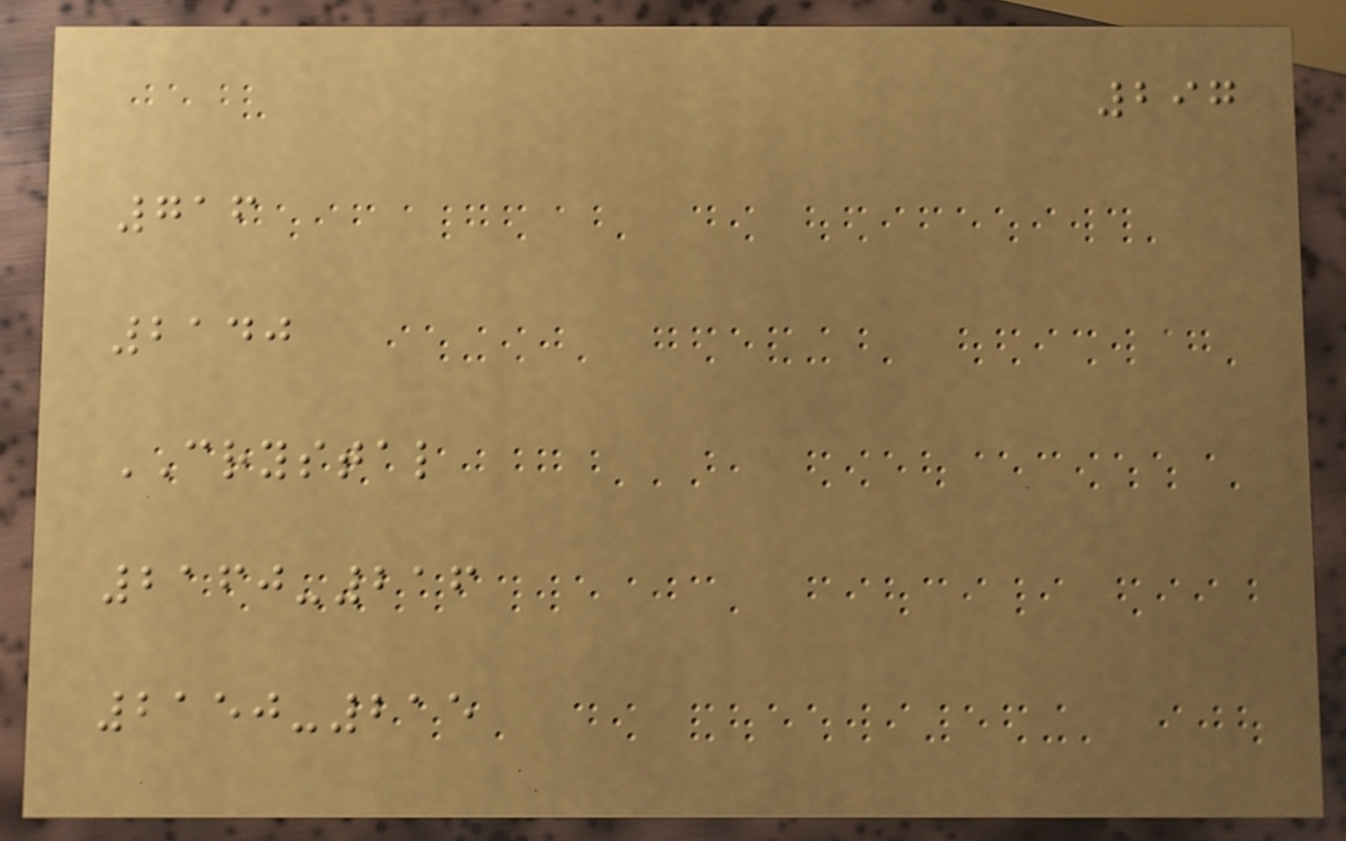297
716
2140
CRYSTAL
2160-216
2150-215
